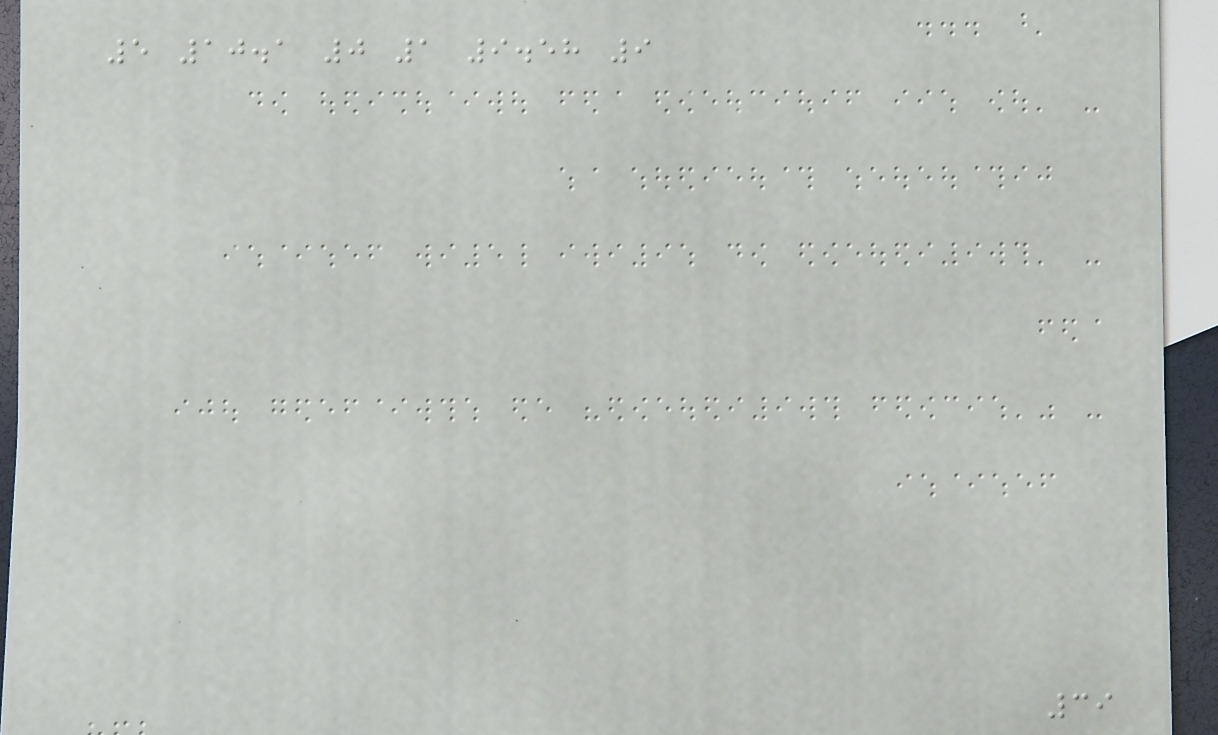5 10.1 0 1 9.58 9
39
